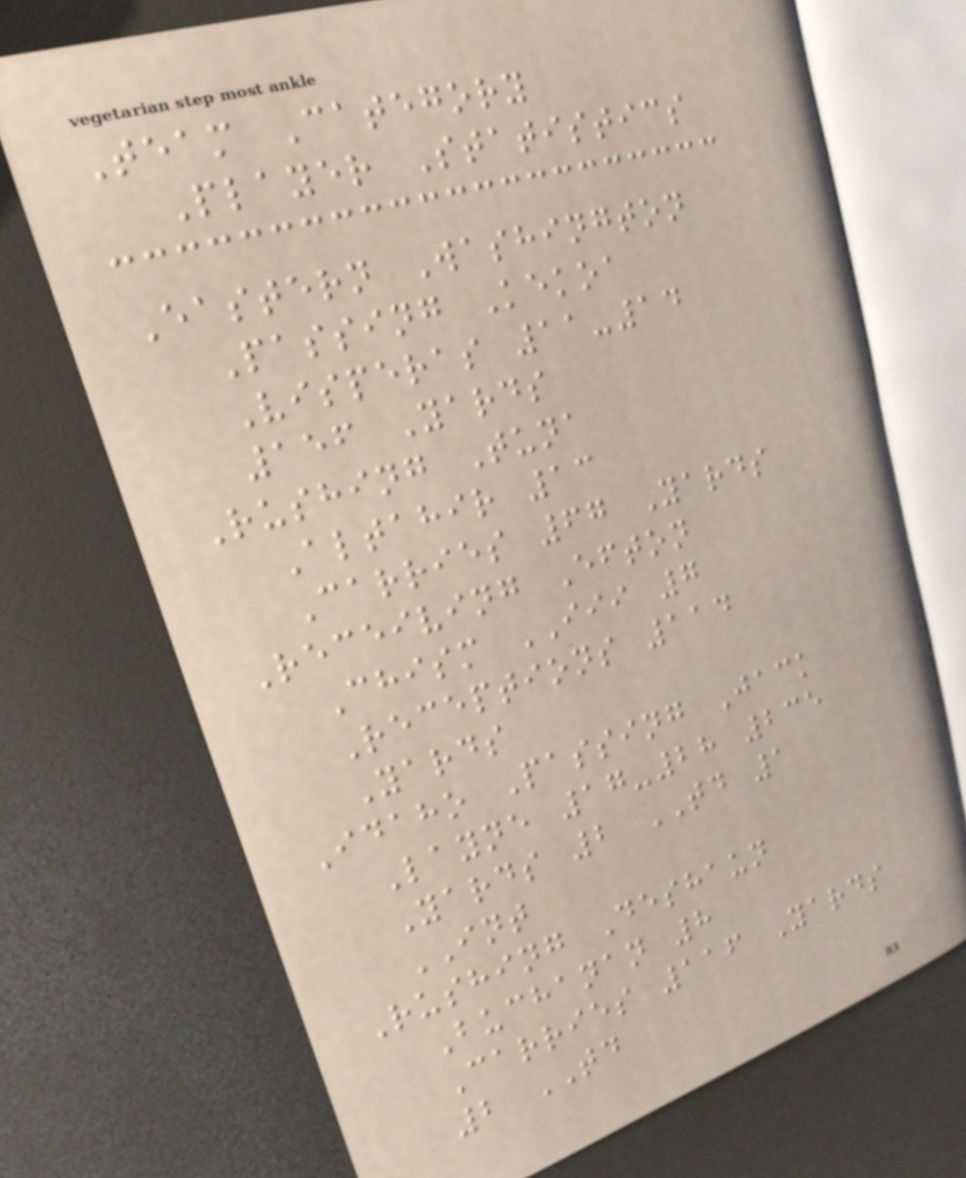Team Category
Player Statistics
Eastern Washington
Passing Kekoa
Visperas 11-14
156 Yards
Rushing Tuna
Altahir 13
Carries 67 Yards
Receiving Efton
Chism III 7
Receptions 114
Yards
Idaho Passing Jack
Layne 17-28 235
Yards 2 TD 1
INT
Rushing Deshaun
Buchanan 8
Carries 116 Yards
2 TD
